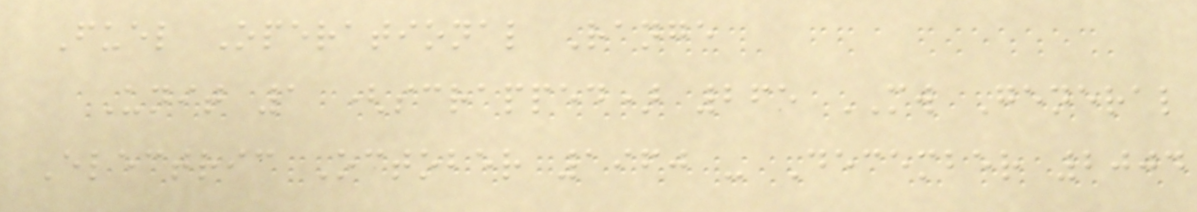Fuel Operational Range
Unit 1 (scrapped) 265 MW General
Electric October 1960 - December 2004
